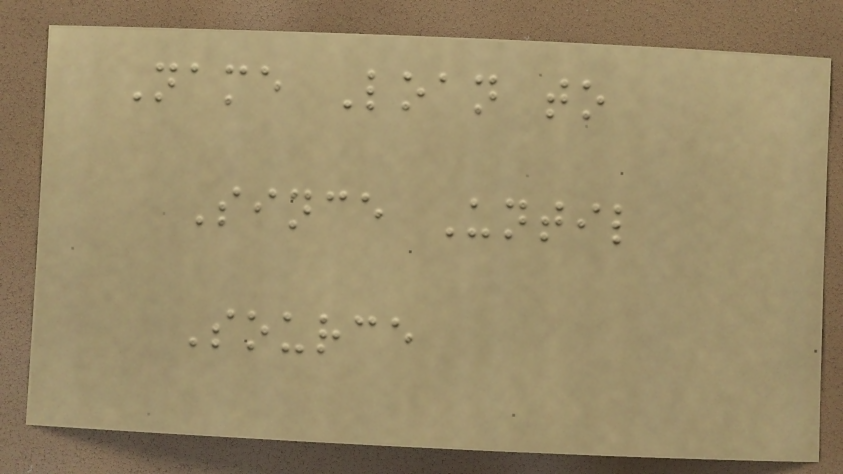Name Loan to
Since Until
Source
